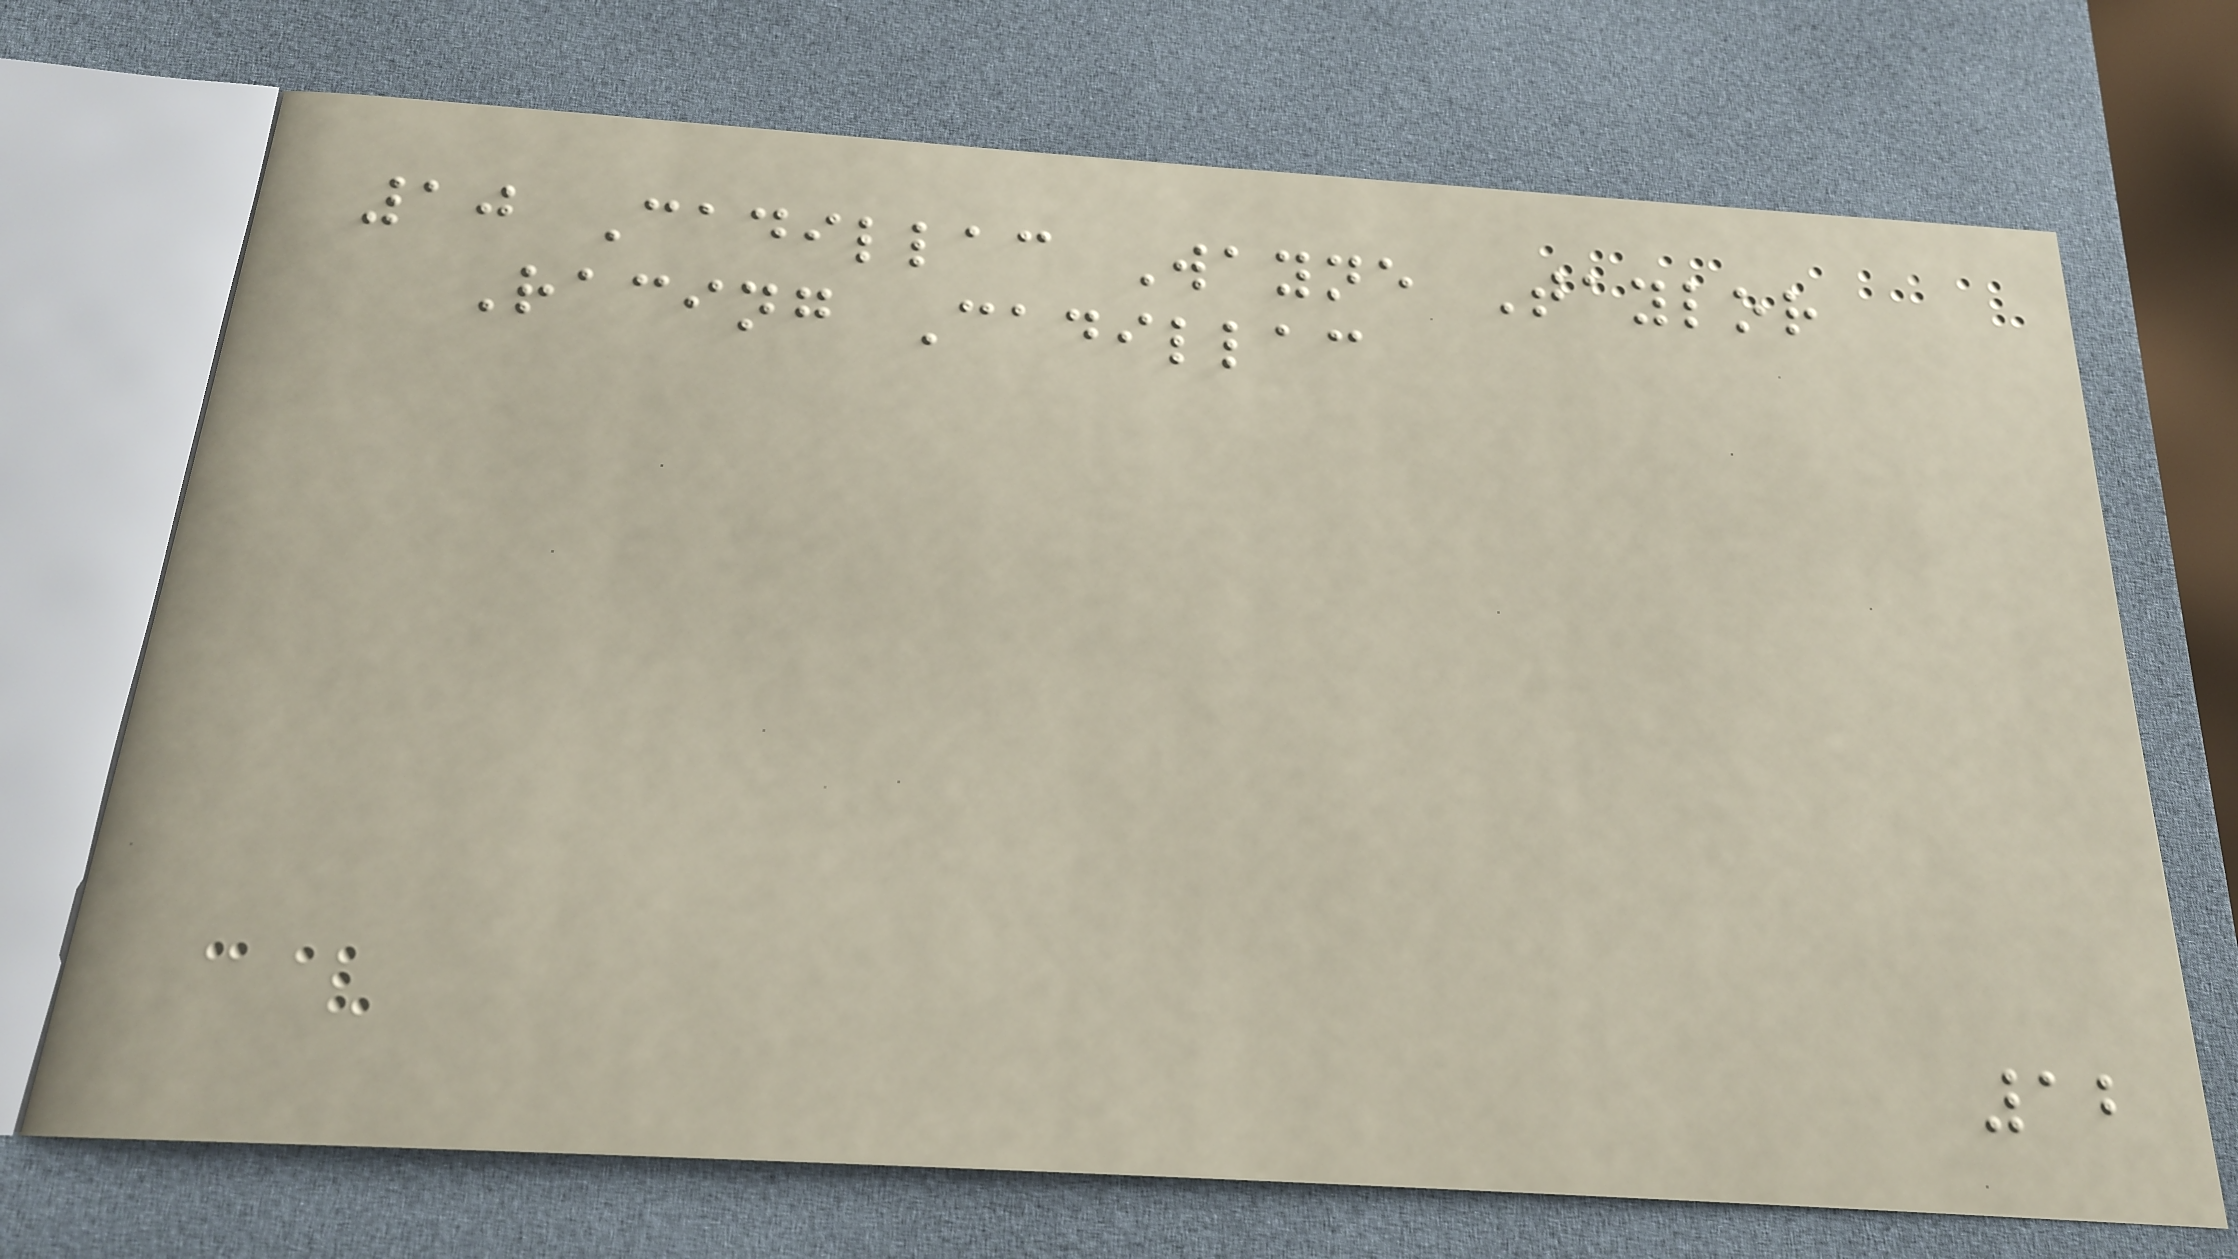10 Cadillac Wayne Taylor
Racing Cadillac
12
